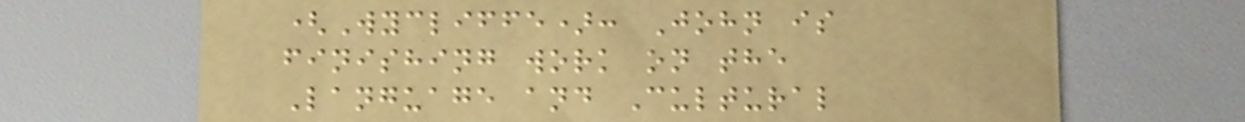(Wycliffe): John is
finishing work on the
Language and Cultural
